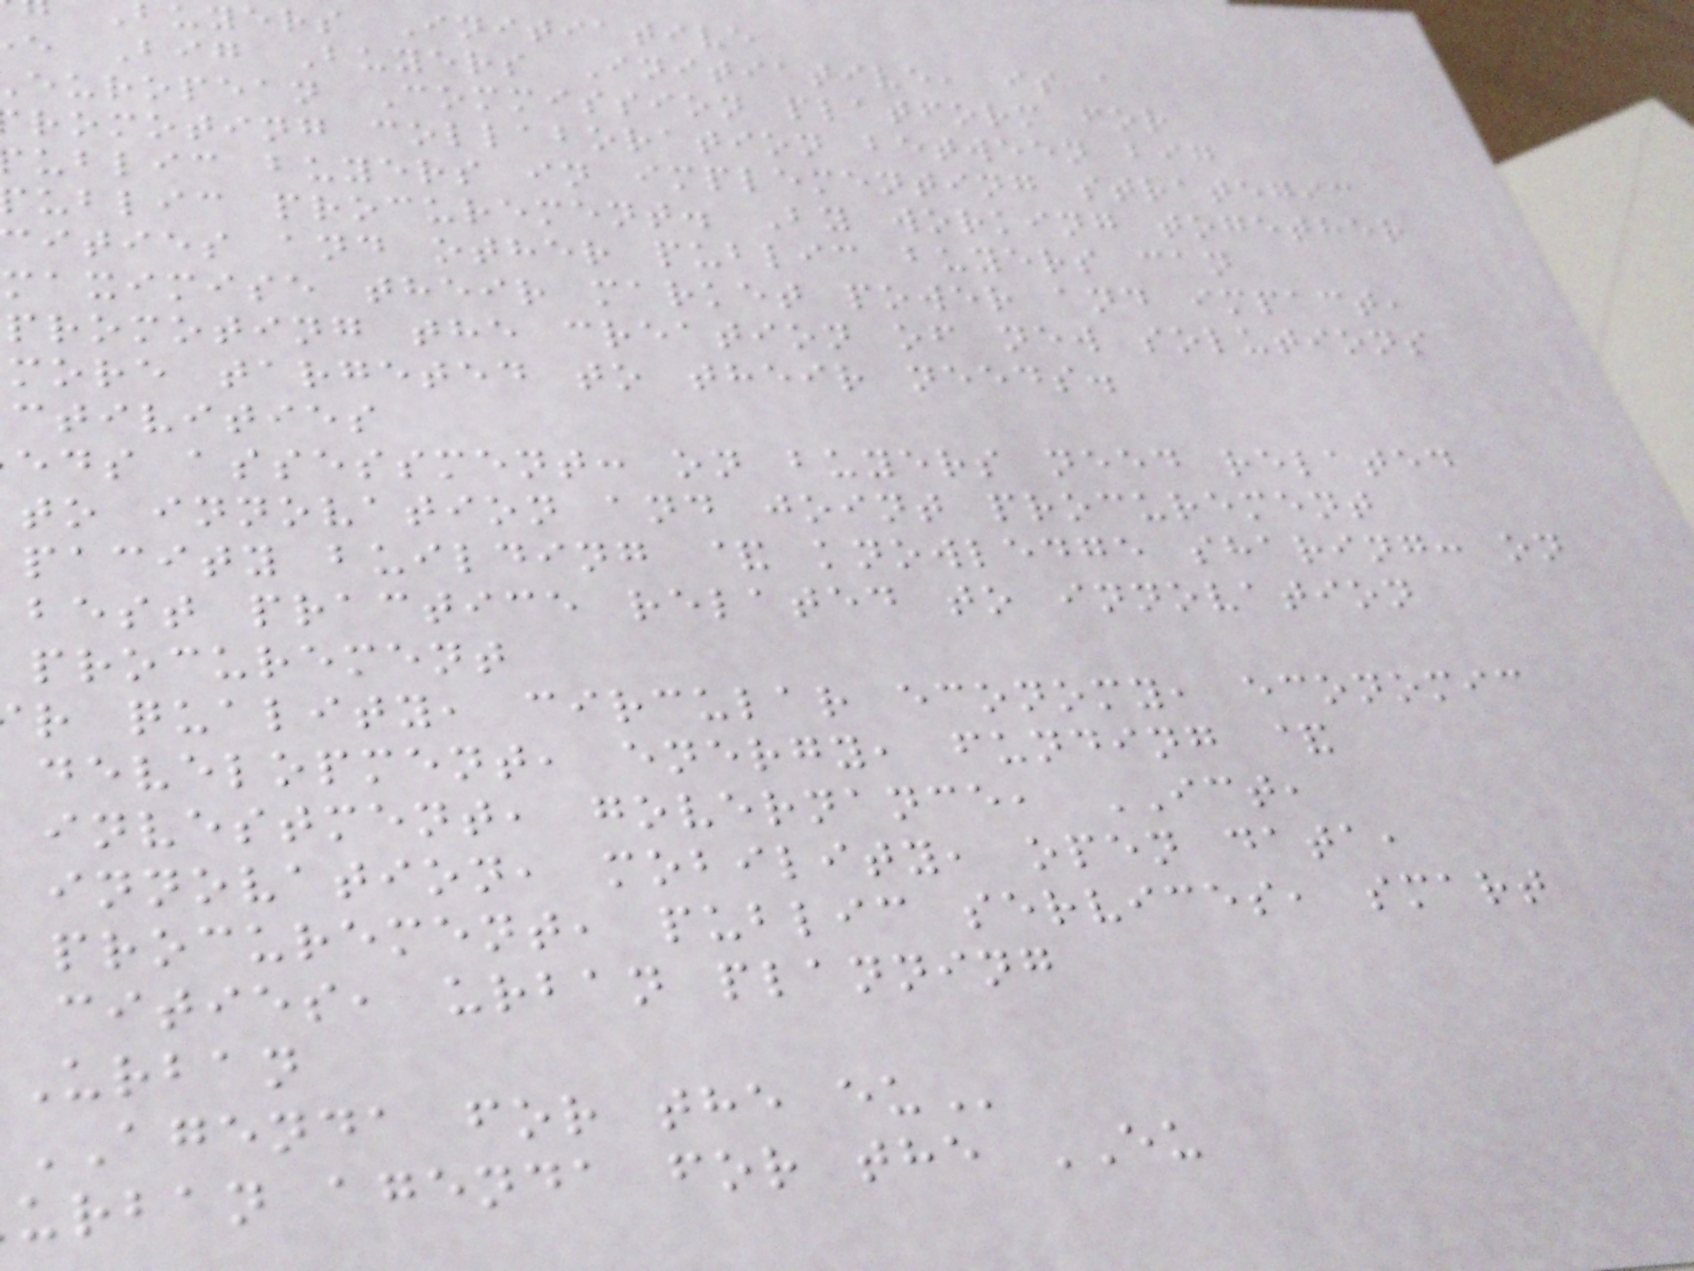buyers Initiative
e Big Buyers Initiative, is a
european Commission platform for
romoting collaboration between big
ublic buyers in implementing strategic
ublic procurement. By working together
cities and other public buyers can
maximise their market power and impact,
promoting the creation of new solutions
more targeted to their needs.
ctivities
eds assessment: on buyers need related
to innovation and joint procurement
pacity building & knowledge sharing: on
best practice related to innovation
procurement
r quality, circular economy, economic
development, energy, funding &
investment, governance, ICT,
innovation, mobility, open data,
procurement, public services, smart
cities, urban planning
urban
AGENDA for the
urban agenda for the EU
